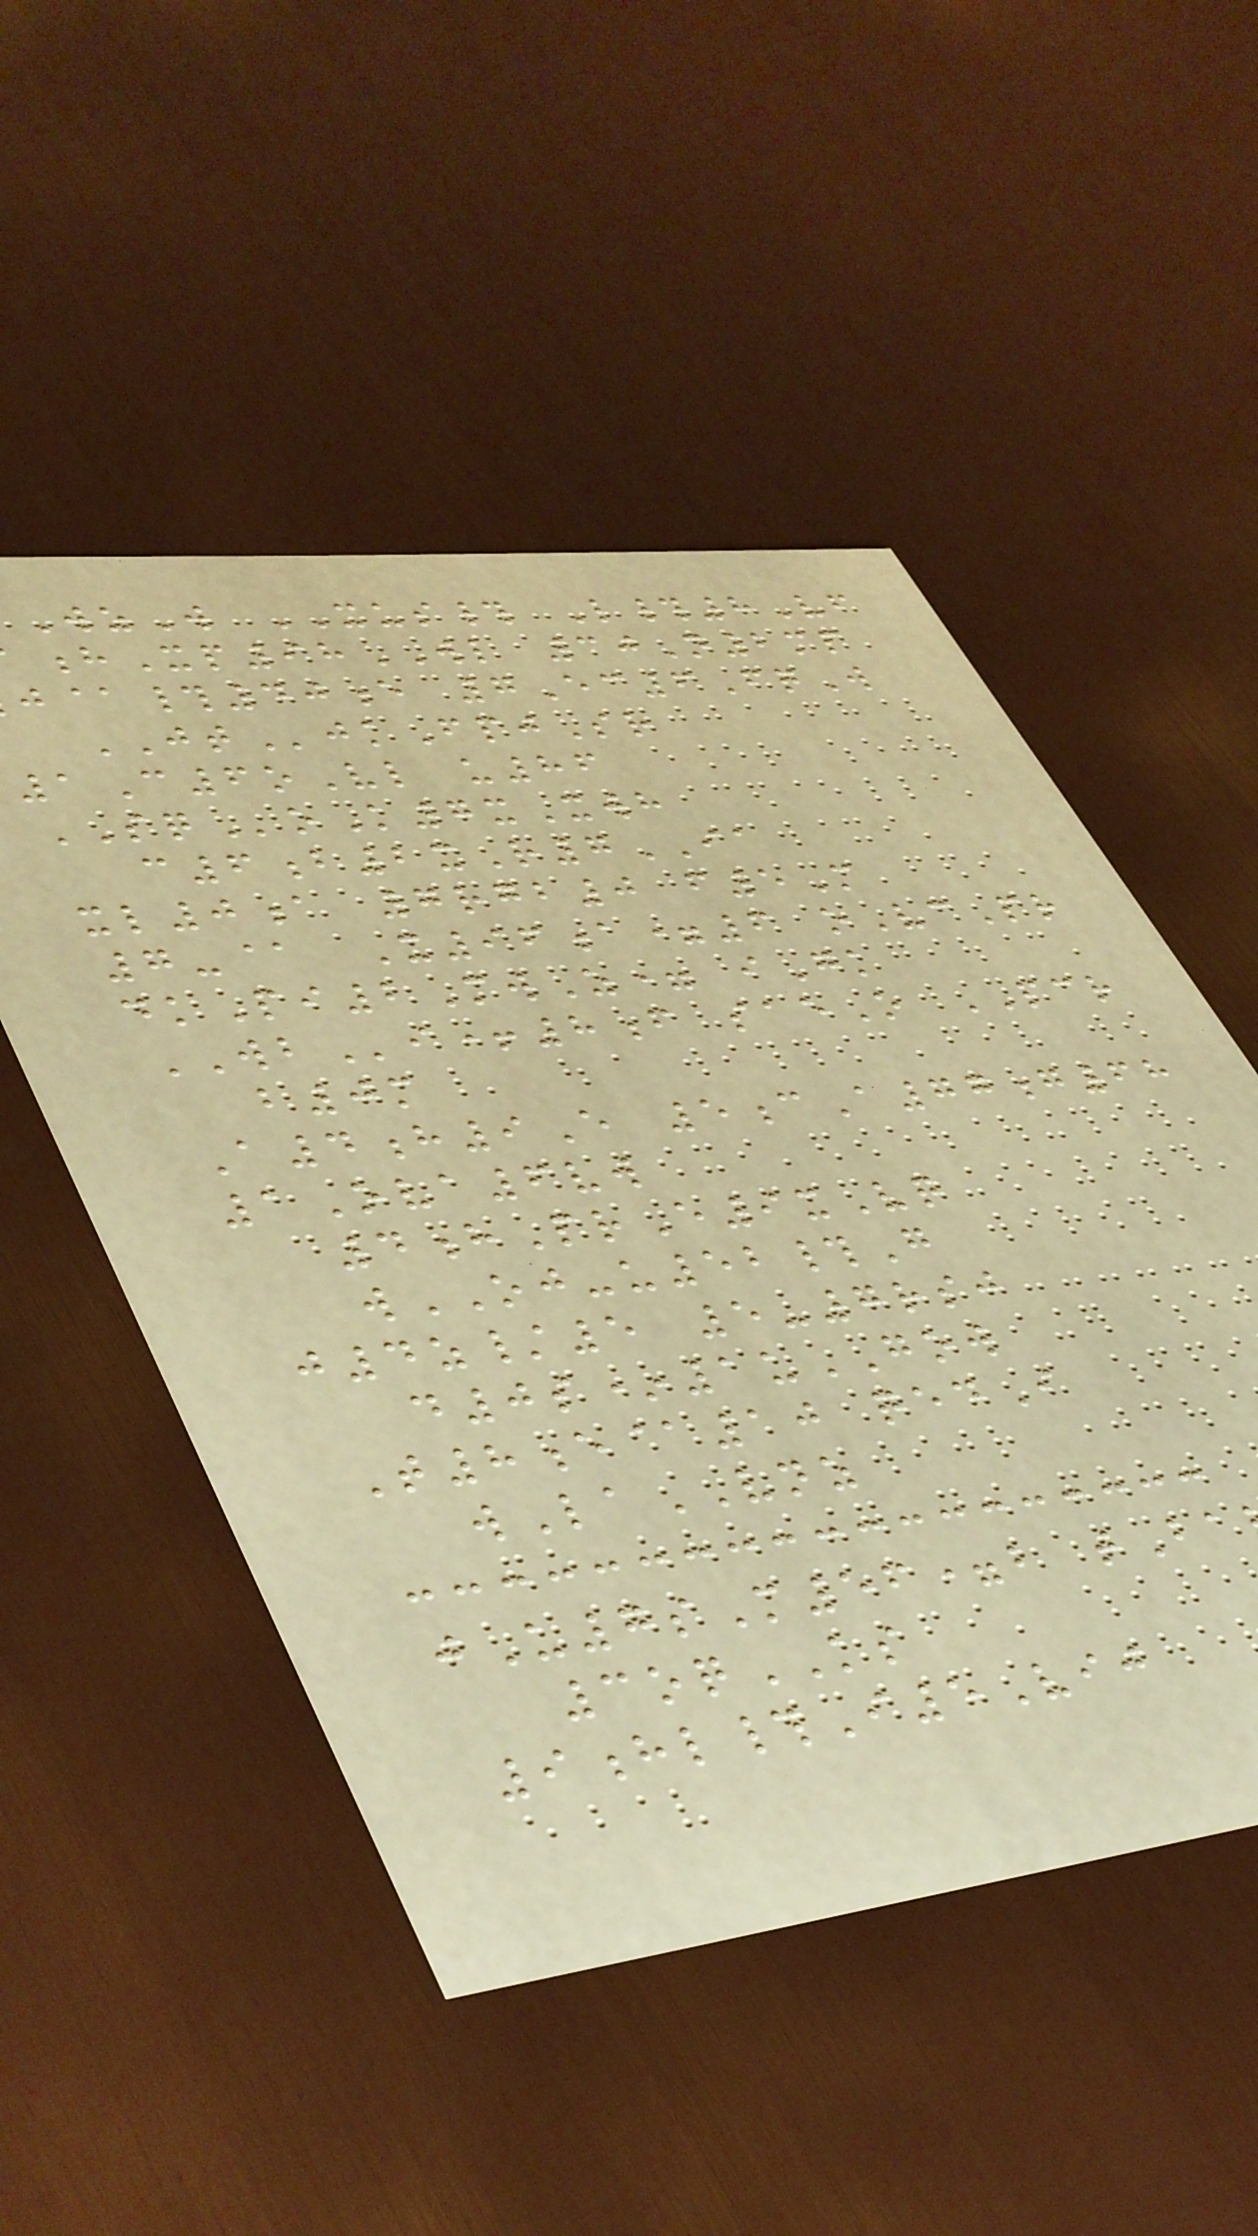WzW XUS# L#8Vf
hXp98WL 30N2mp
@#40e 7Ec6FqW
JTjkFpjSr
1C6oVl u86
SQoK7xXwh
c6b2xR7IA
xl0a 7rgb0 f5M
7-@ X96a=6 oVcPr
dkPi2MwZ= iGk
WBi+8f saeO PCR
b0m
A4h9E 5cA77g68
1Ova6vw
4hPrE9xVq
wOJ-u52#G
j4z/5 5-7rsj
d0s*1uGOW
T8e@10 qedI
wLaVNZ
jU7sM56=b tBa
3oqKS
9hl#I5Vij
